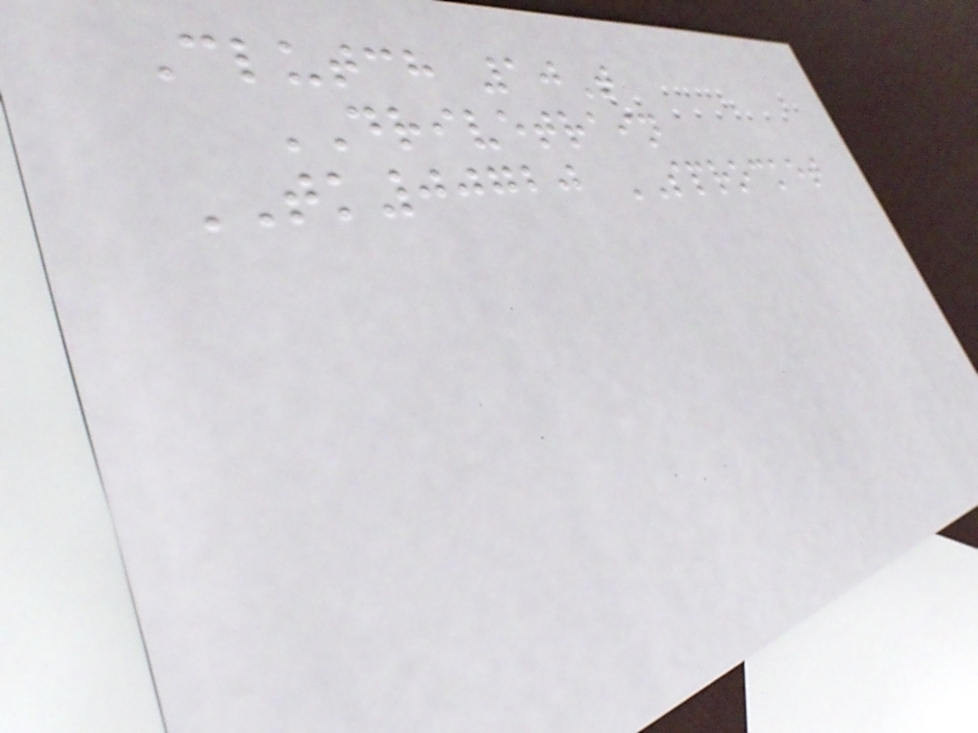Clutch 10T
DRIVETRAIN
TK00720 SPROCKET
